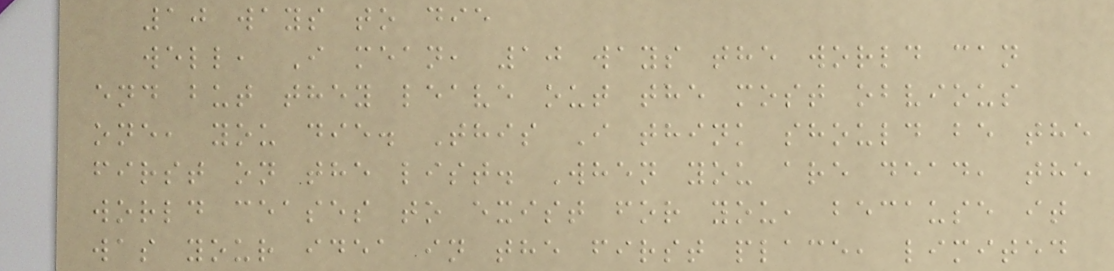10 ways to die
well, I mean, 10 ways the world can
end but they leave out the most obvious
one, you die. This I think should be the
first on the list. When you are dead, the
world ceases to exist for you, because it
was your idea in the first place, limited
